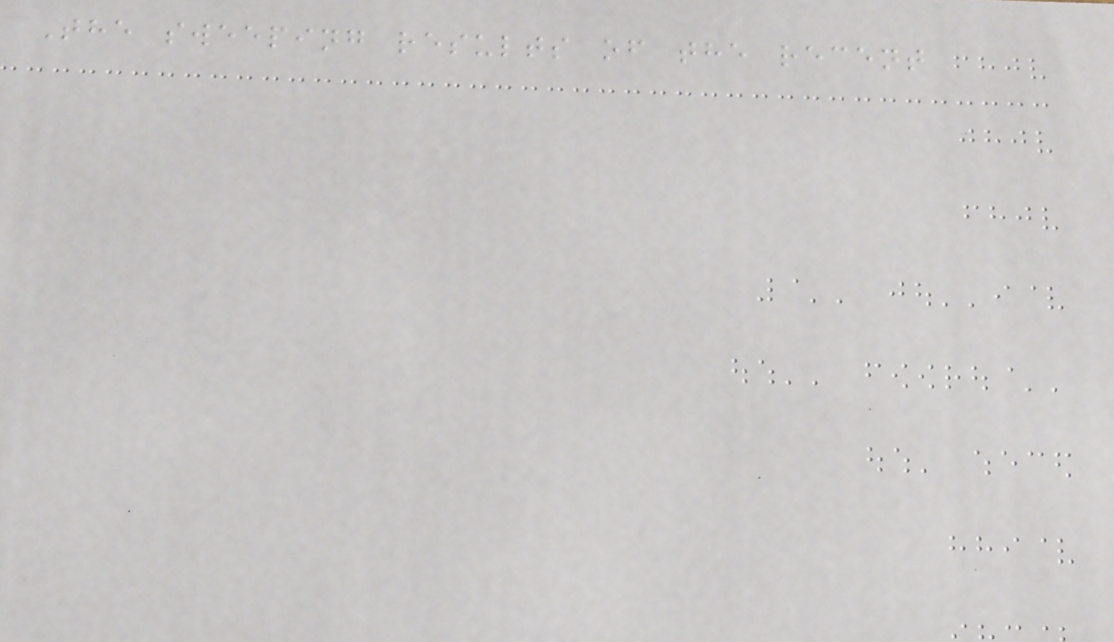The sweeping results of the recent
